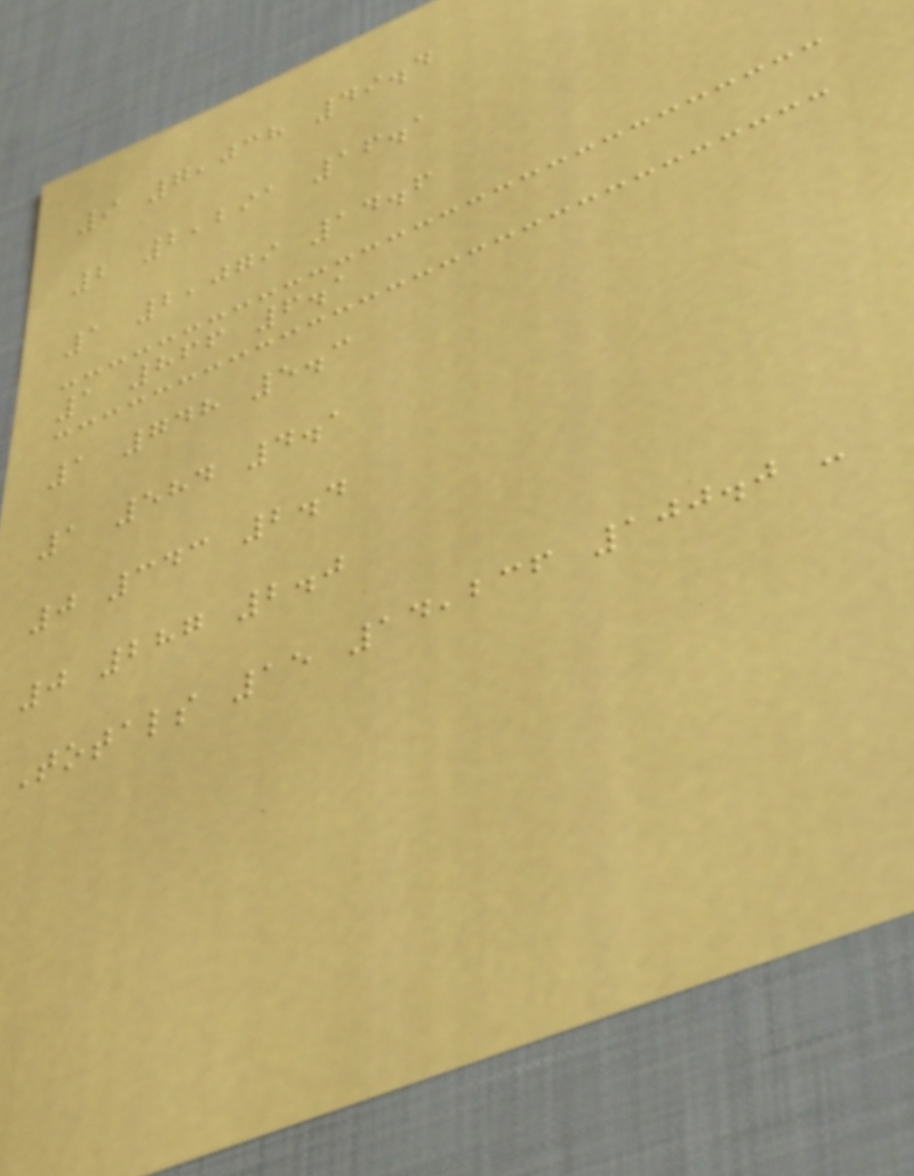9 7,038 49.4
2 2,291 16.1
1 2,079 14.6
1 866 6.1
1 748 5.3
1 584 4.1
0 343 2.4
0 287 2.0
Totals 15 14,236 100.0 -
